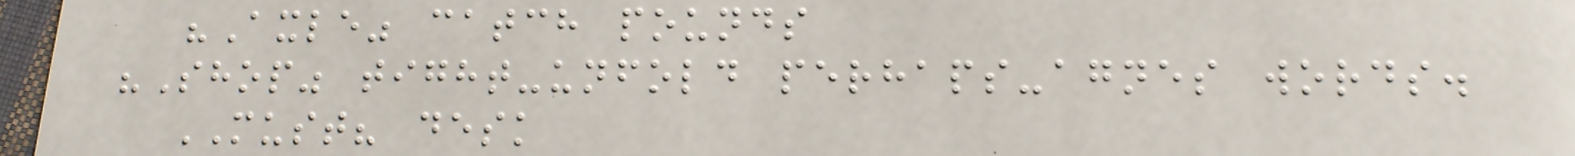"Axle" catch pounds
"Shop" tight-unfold perhaps-agnes words.
MUST? desk
